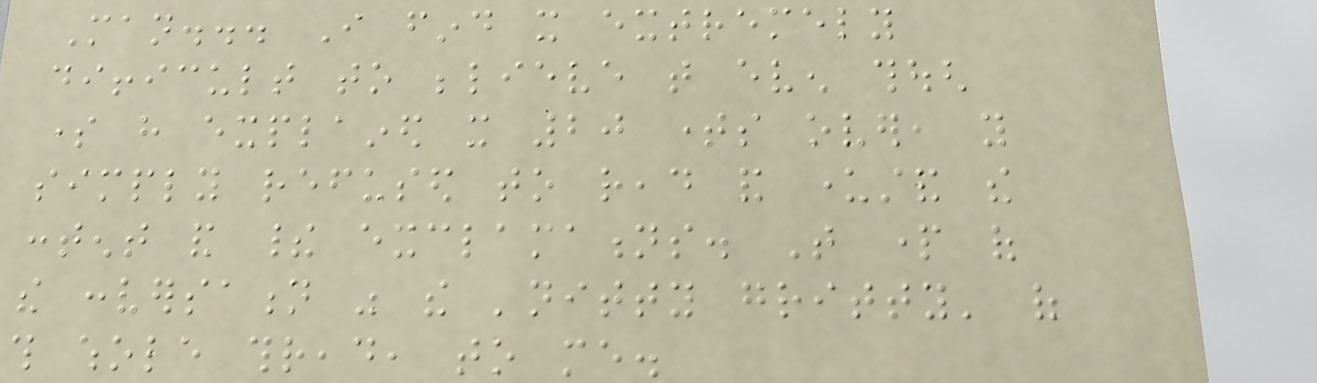Man... I find it extremely
difficult to believe that even though
some have explained it 20 times over, you
simply refused to read and understand the
content and their exclamations. That part of
the conversation was the 'nitty gritty' of
this whole thread, to me.
